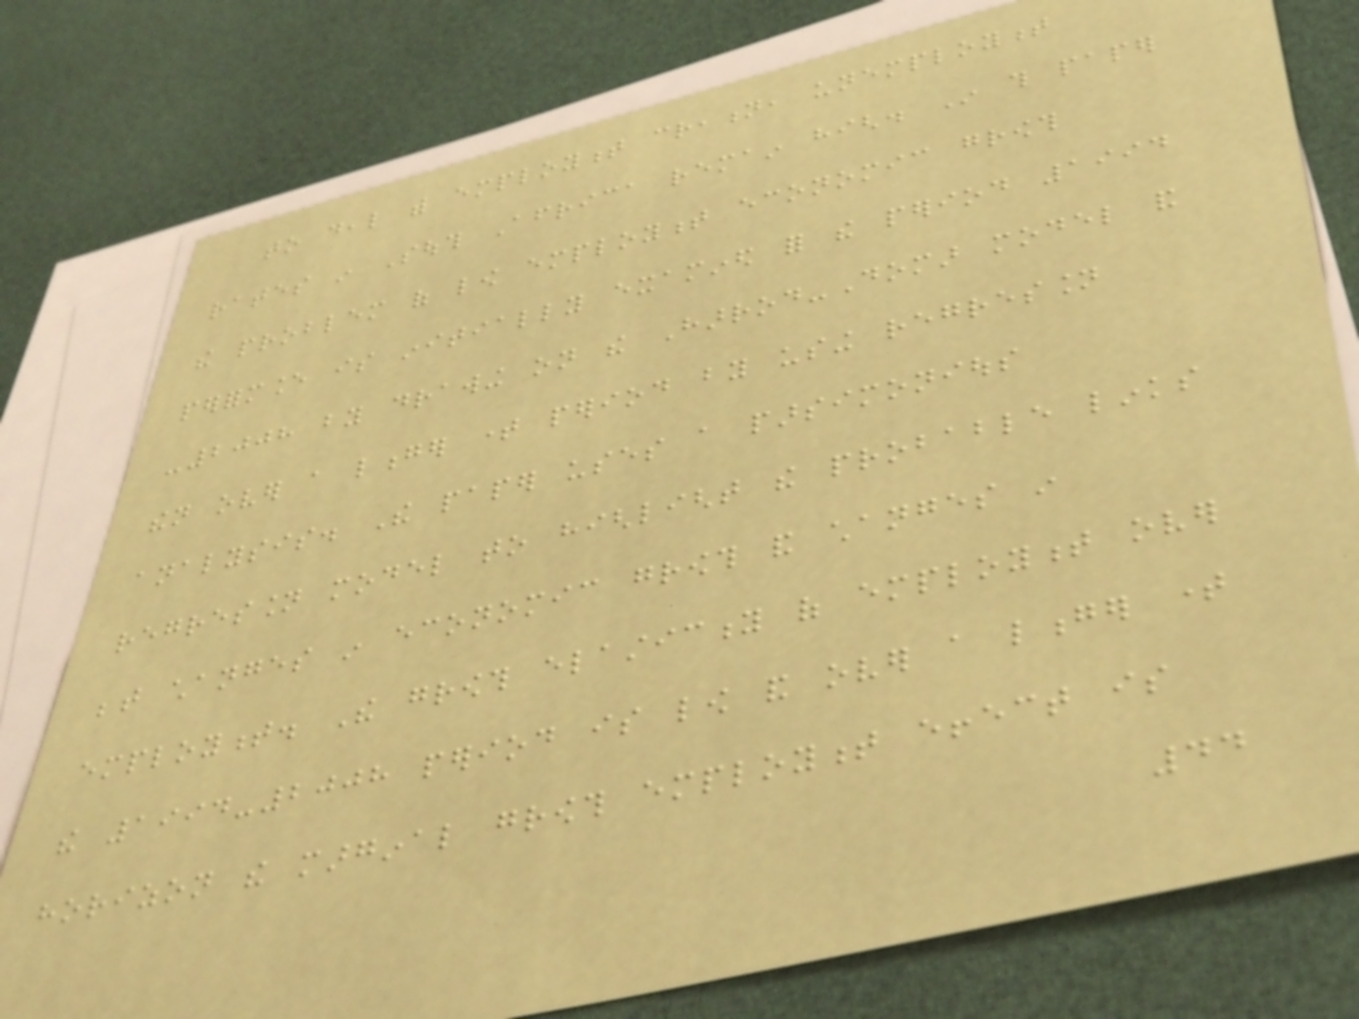to deal with employment creation, unemployment
rates in South Africa remain high. In this paper
the problem of low employment economic growth
performance is initially examined for the period 1994
-2008 by drawing on the Harrod-Domar model and
then over a longer time period by using regression
analysis. The paper uses a parsimonious
regression model to highlight the probable links
between changes in economic growth and changes in
employment. The growth elasticity of employment over
the 1994-2008 period is low and over a longer time
horizon the marginal growth employment effect is
44
